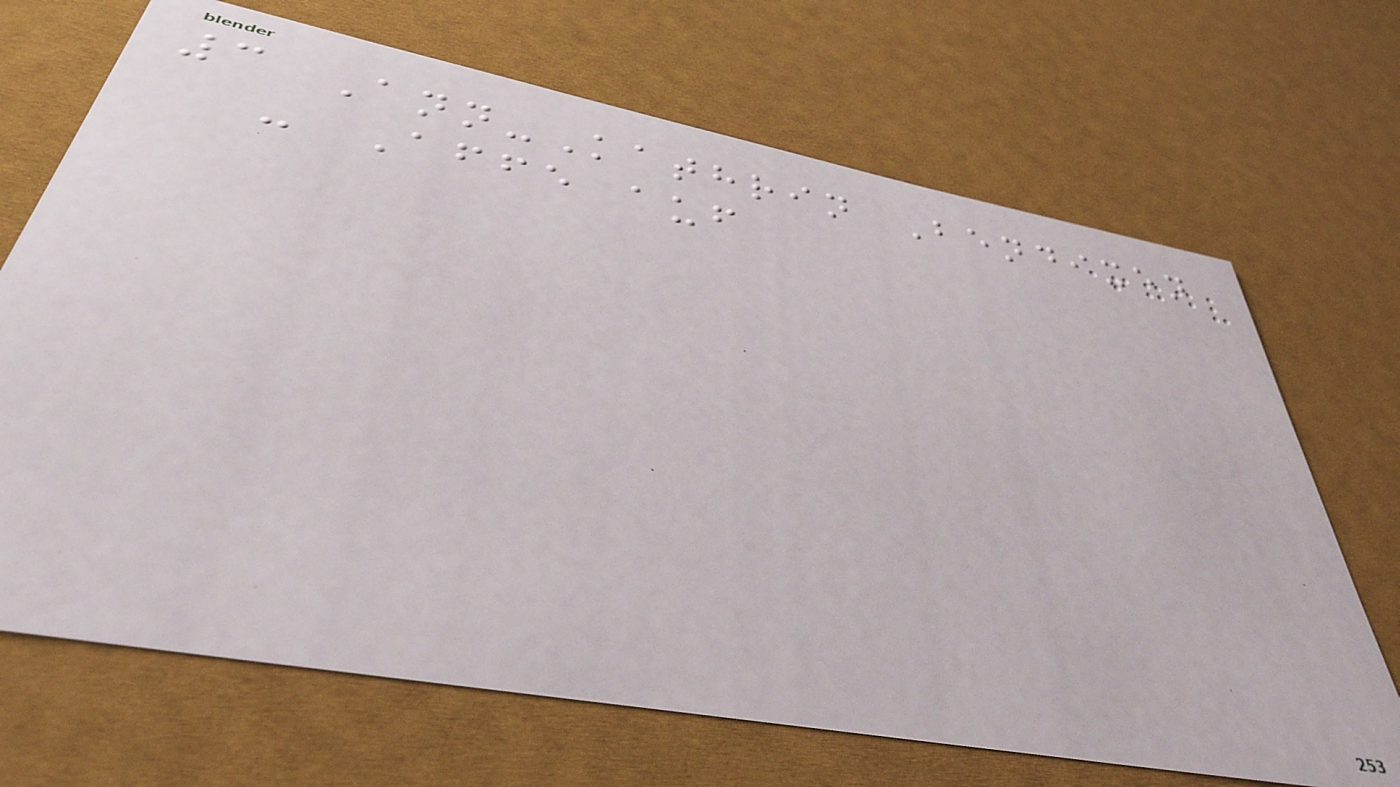3 Ann-Kathrin Bendixen
- Affe auf
